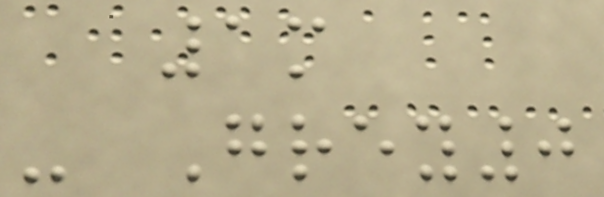1m
- Grey0
